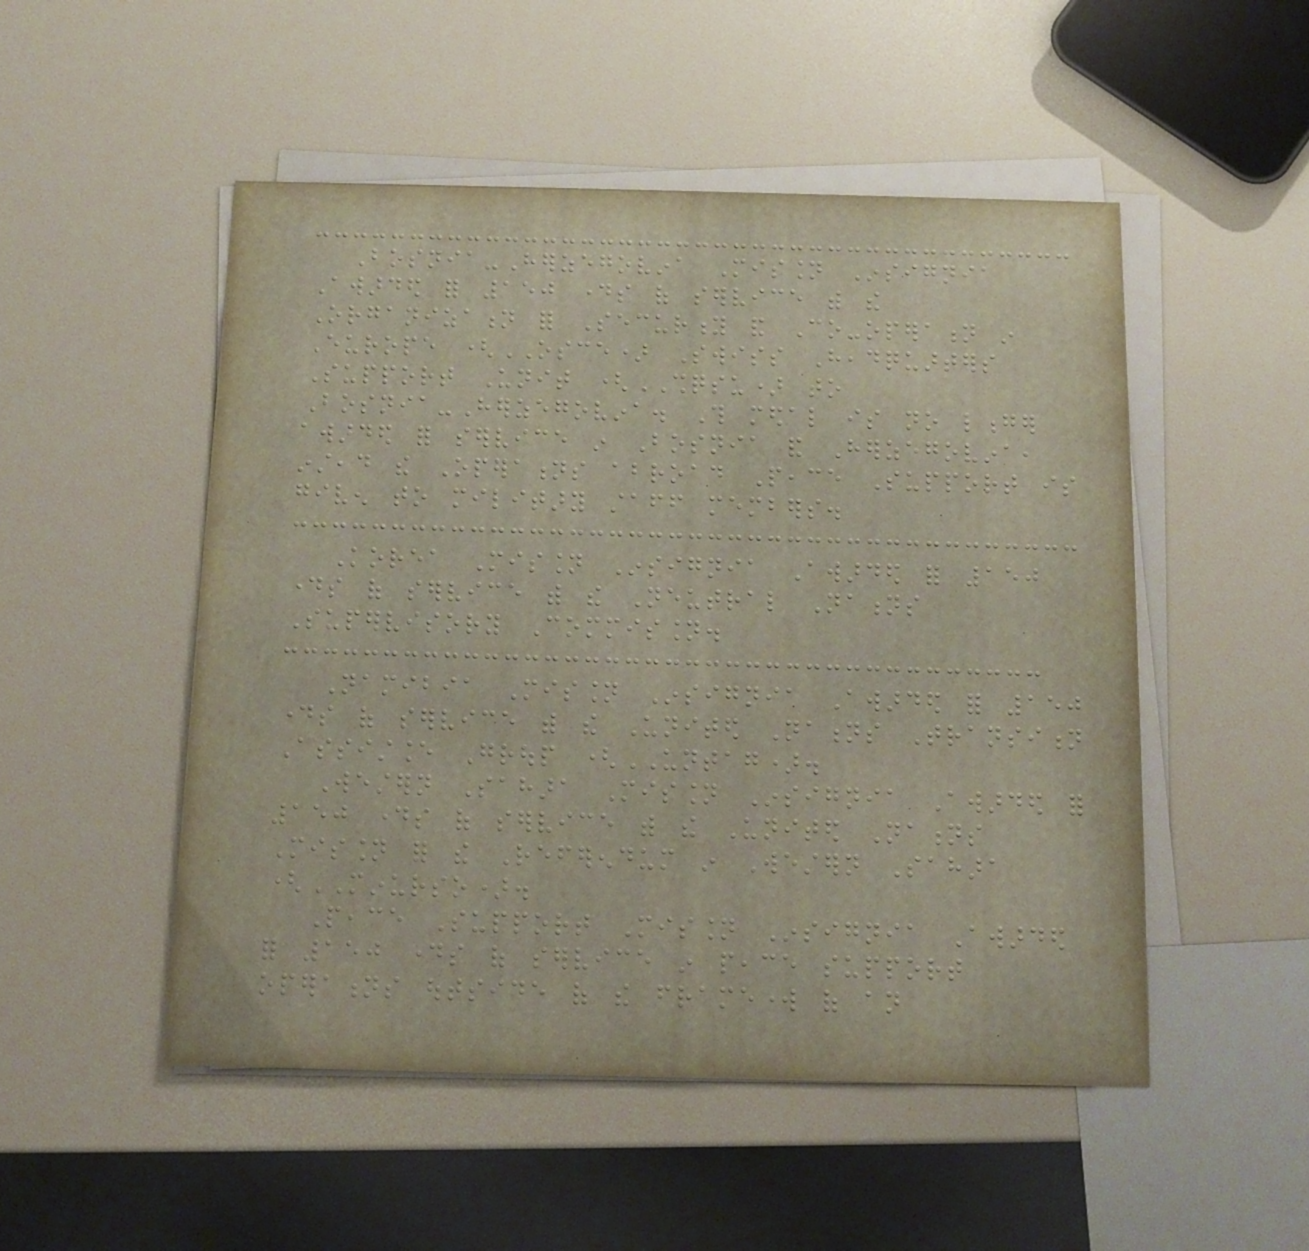Bosnia-Herzegovina Mission Insignia
Awarded for 150 days of service with the
Organization for Security and Co-operation in
Europe (OSCE) Swiss Headquarters
Support Unit (SHQSU) to
Bosnia-Herzegovina. This medal is no longer
awarded for service in Bosnia and Herzegovina,
instead the Operations abroad Peace Support is
given to military staff members.
Korea Mission Insignia Awarded for 150
days of service with the Neutral Nations
Supervisory Commission.
Namibia Mission Insignia Awarded for 150
days of service with the United Nations Transition
Assistance Group (UNTAG).
Western Sahara Mission Insignia Awarded for
150 days of service with the United Nations
Mission for the Referendum in Western Sahara
(MINURSO).
Peace Support Mission Insignia Awarded
for 150 days of service in peace support
operations outside of the framework of an
